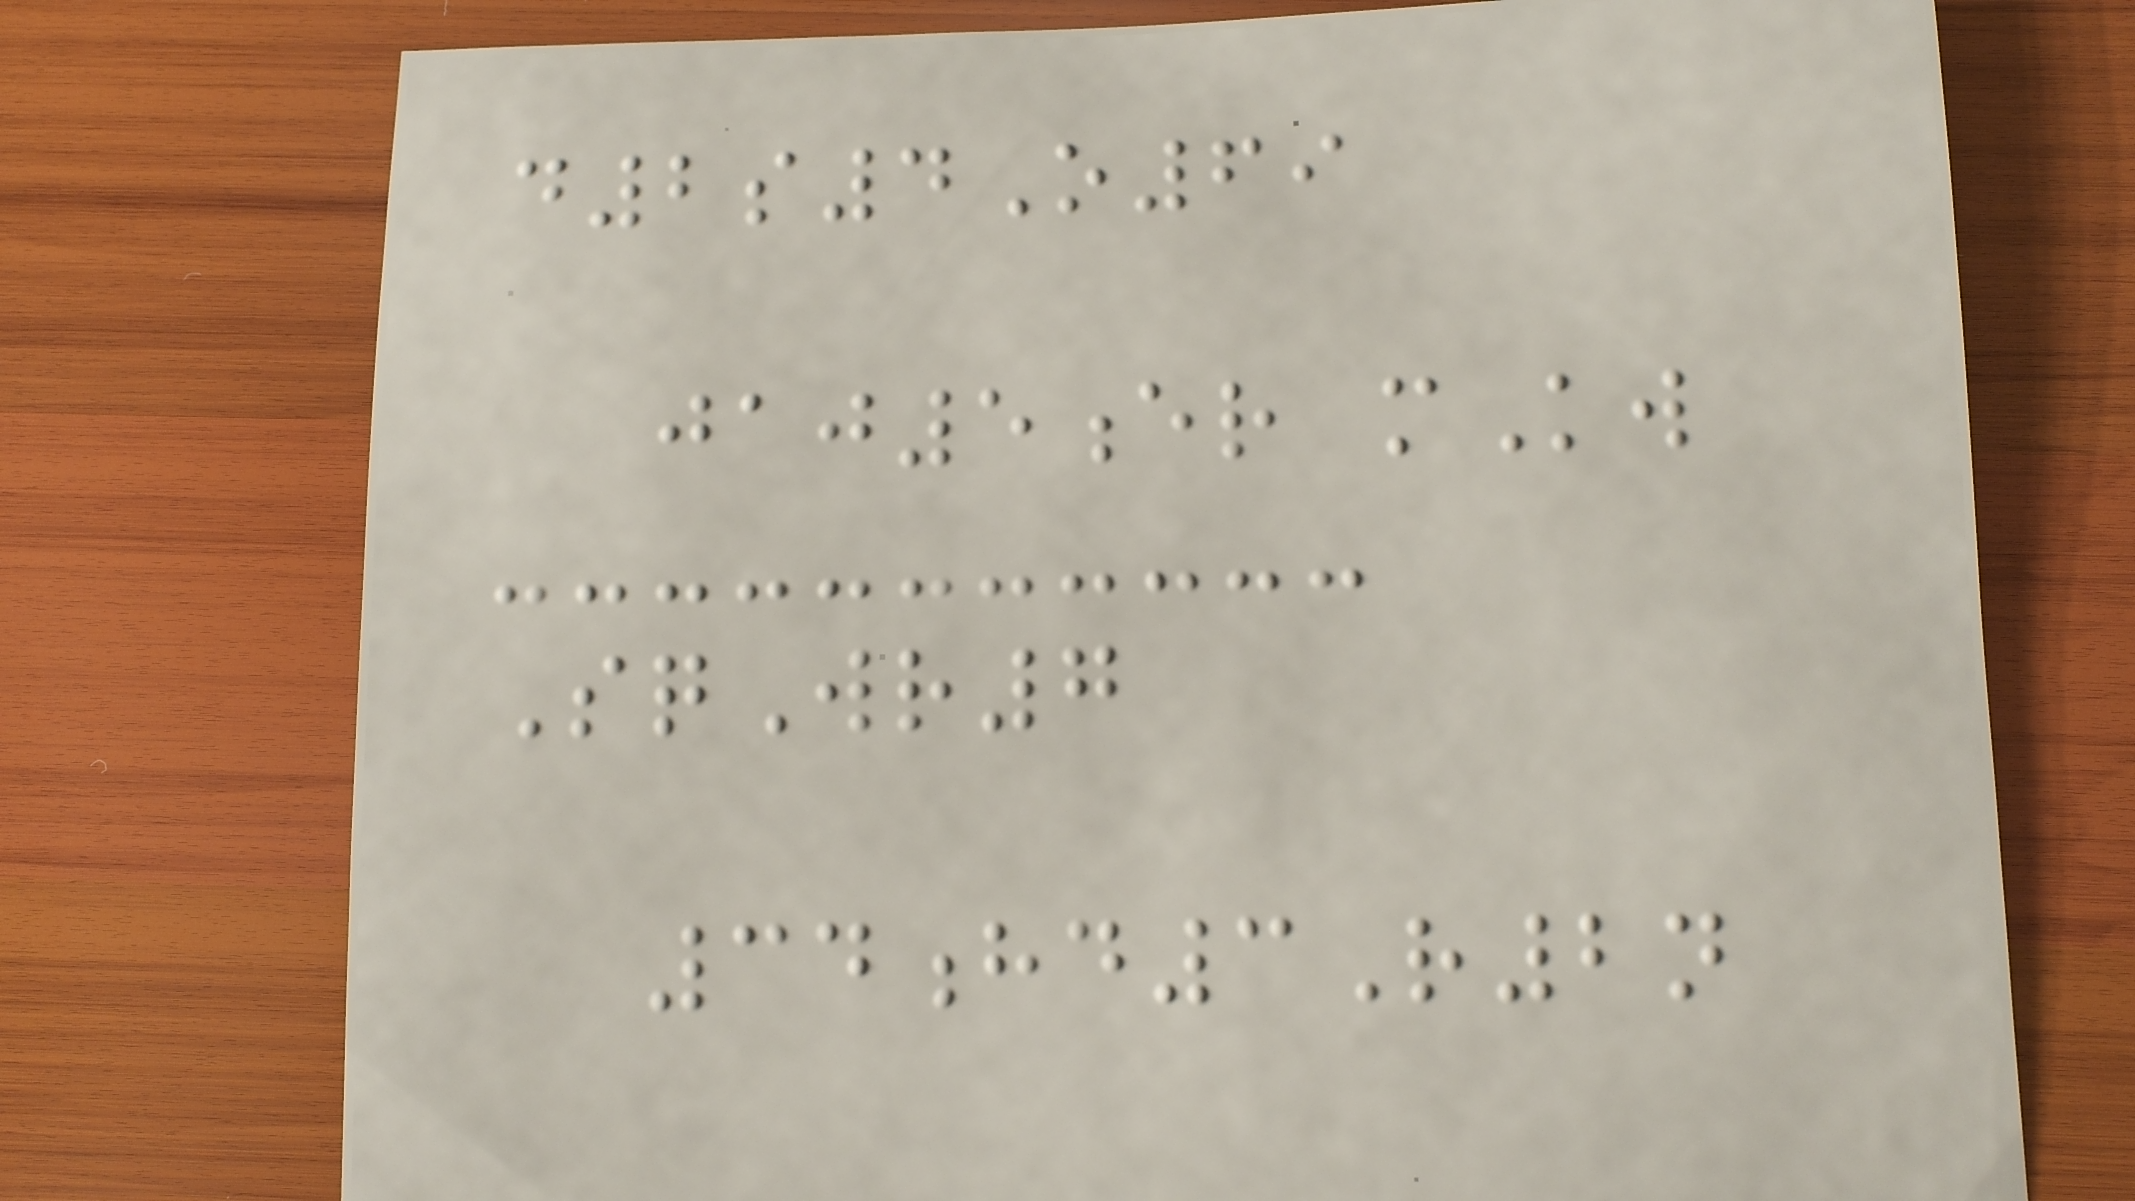d2s4O69
jaj5er mKw
SqWr7
34hd3R2n
